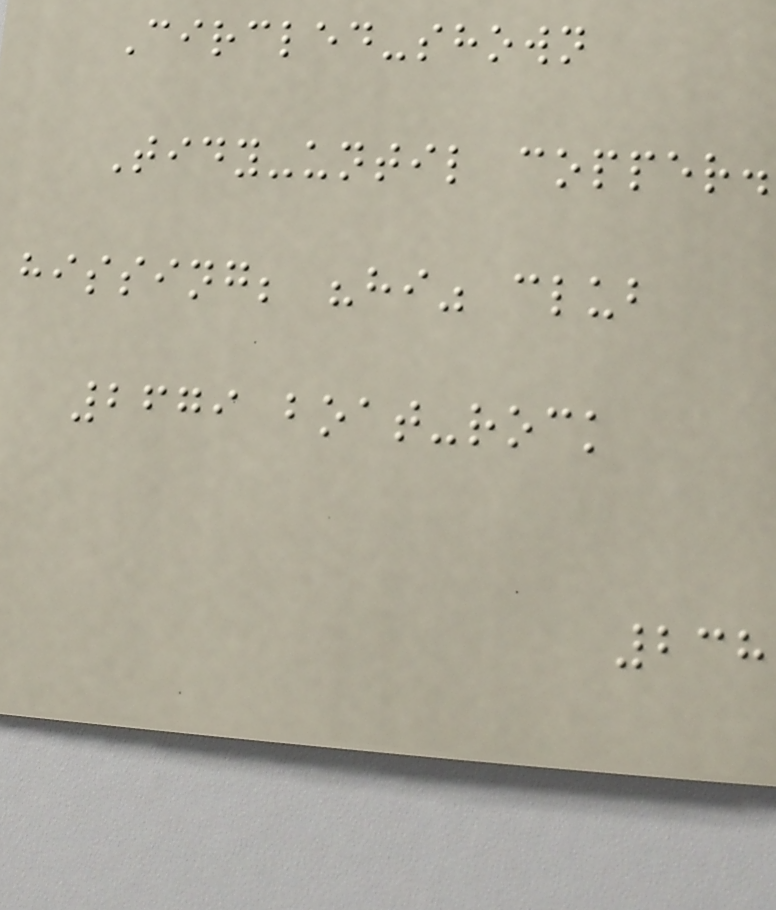Circled-shown
Tidy-until copper.
hissing; "hi" club
2679 boat-rock
238
